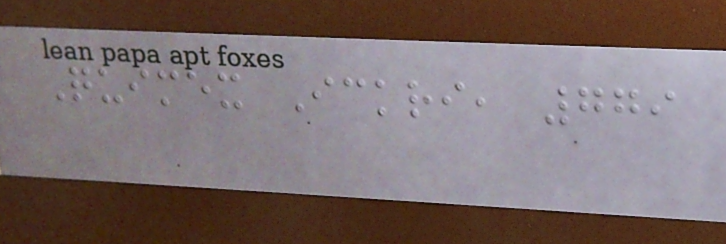Quimex Ickri, 779
